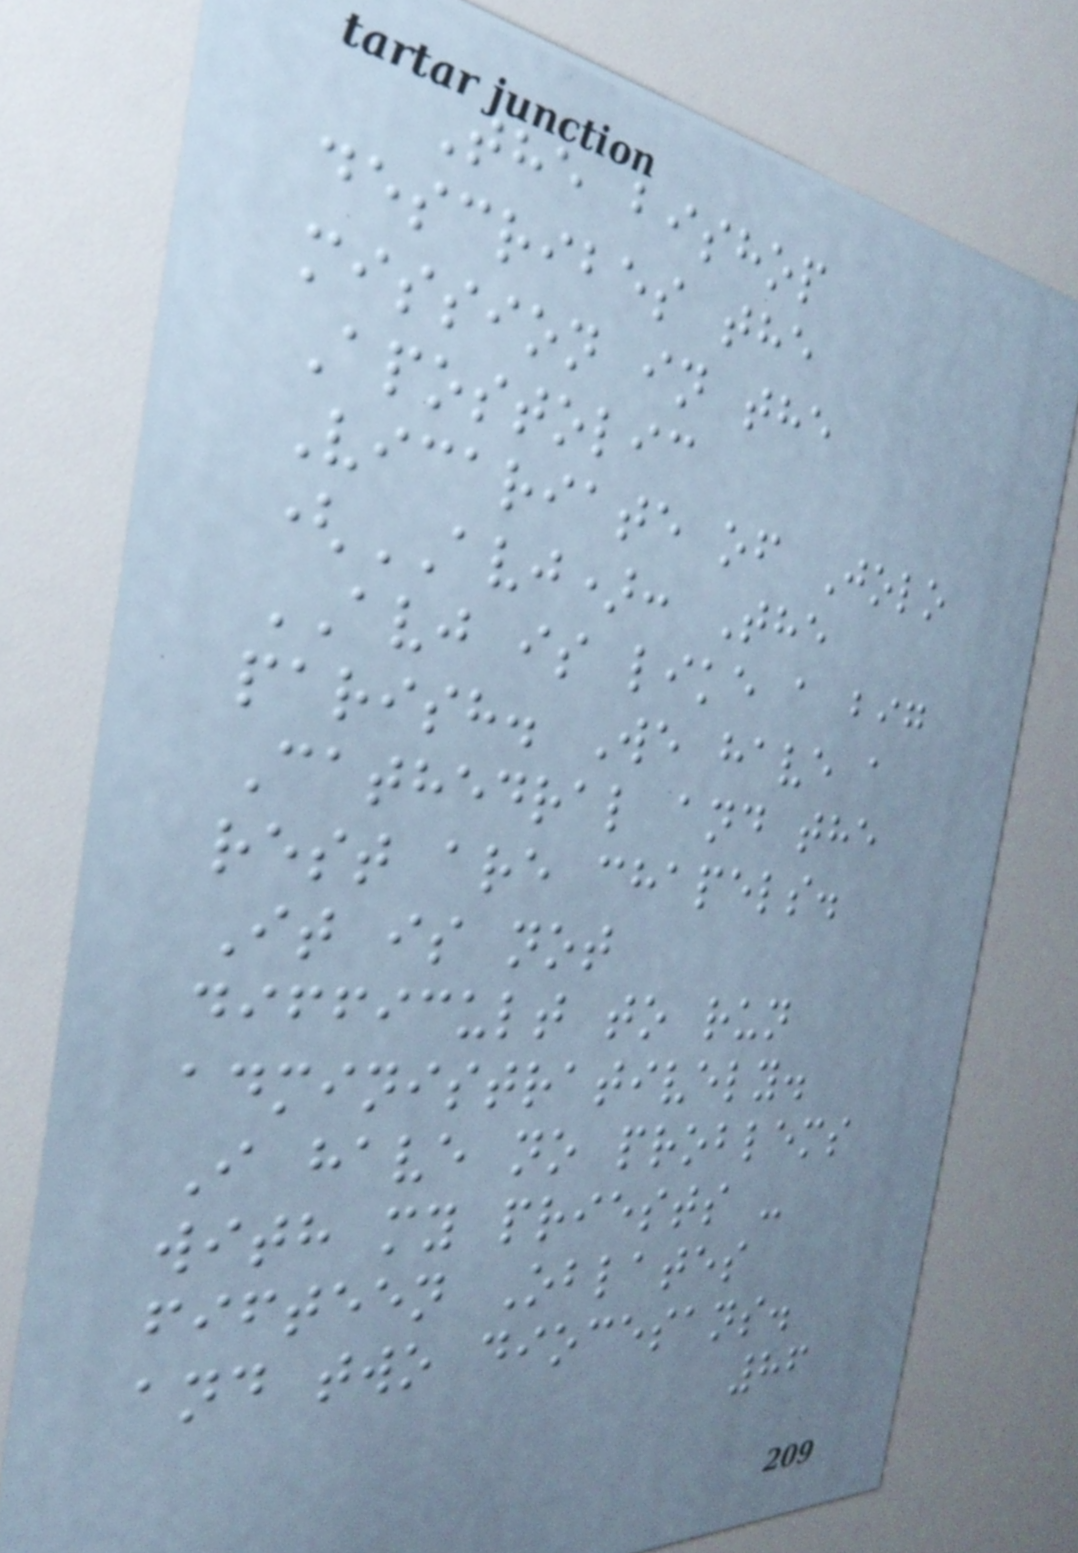The bishop
describes the
mission in the
Apostolic
Vicariate of Jolo
(AVJ): The
AVJ is like a big
parish. We have a
Cathedral and the
rest are chapels.
It is not
difficult to run
administratively.
I have no problems
with my priests -
fifteen Oblates
and two diocesans.
86
